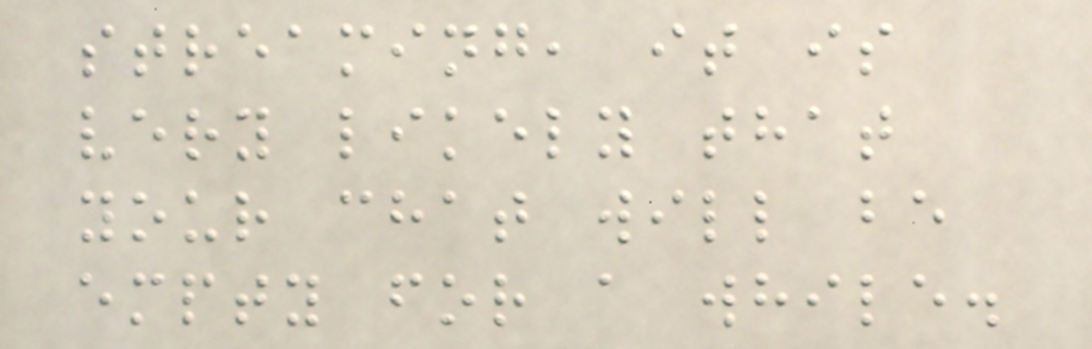streaming, it is
very likely that
your chat will be
empty for a while.
